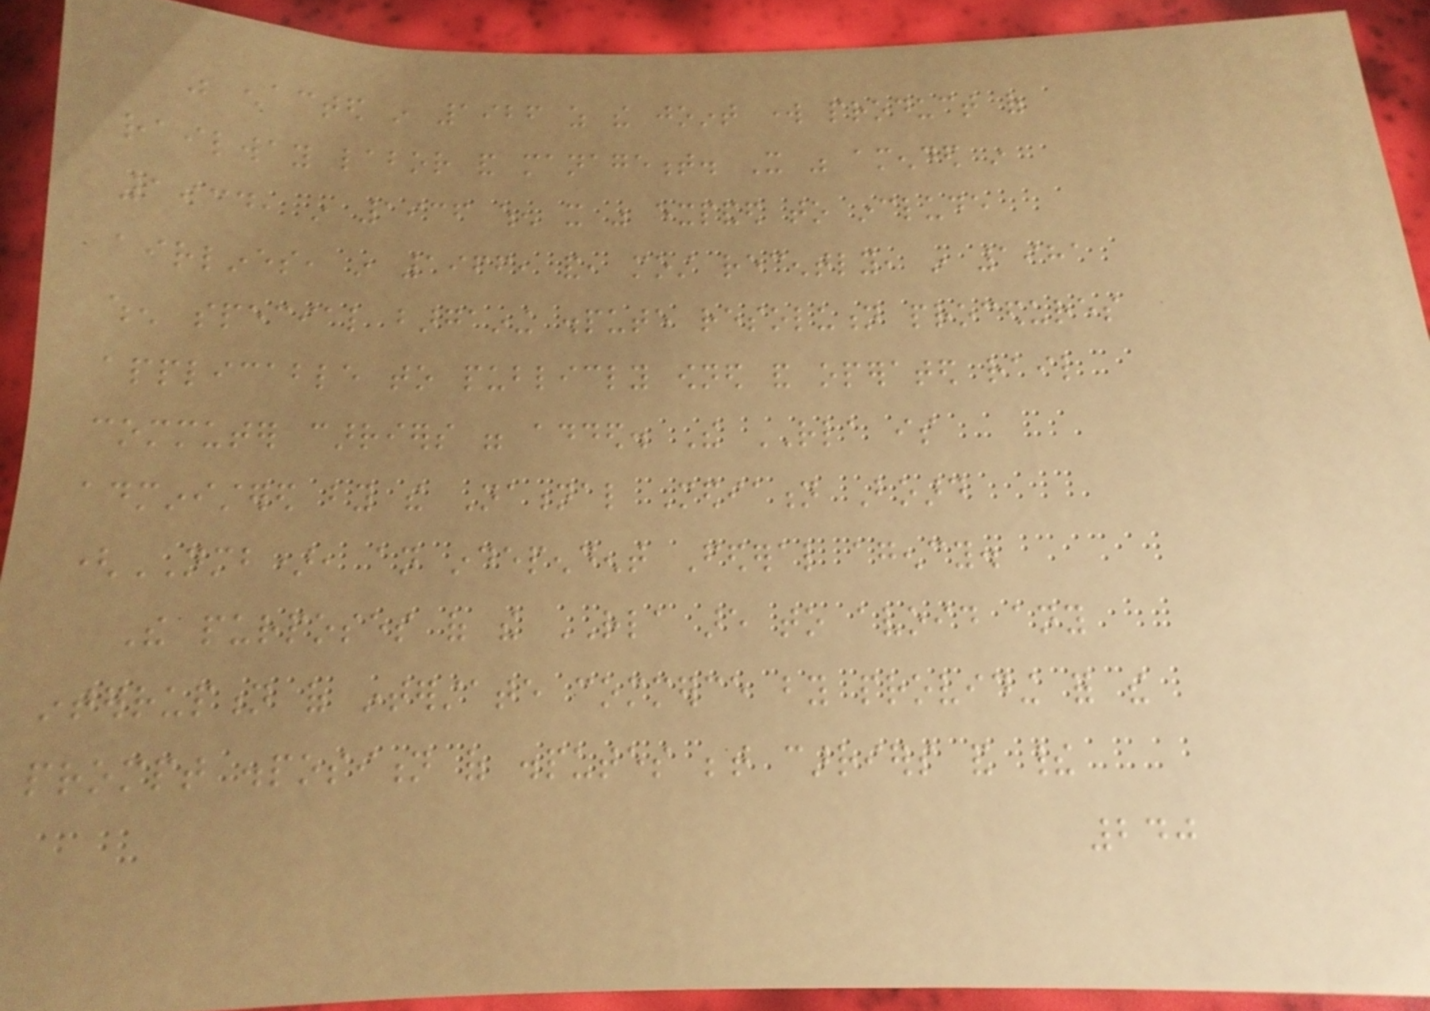was enacted in 1926 as the joint work product of
railway labor and management. It was amended in
1934, in 1936 when it was expanded to include
airlines, in 1966, and, most recently, in 1981
when special bargaining dispute resolution procedures
applicable to publicly owned and operated rail
commuter carriers were added. The RLA is
administered by the National Mediation Board
(NMB), an independent Federal agency.
The purposes of the RLA are to avoid any
interruption of interstate commerce by providing for the
prompt disposition of disputes between carriers and their
240
